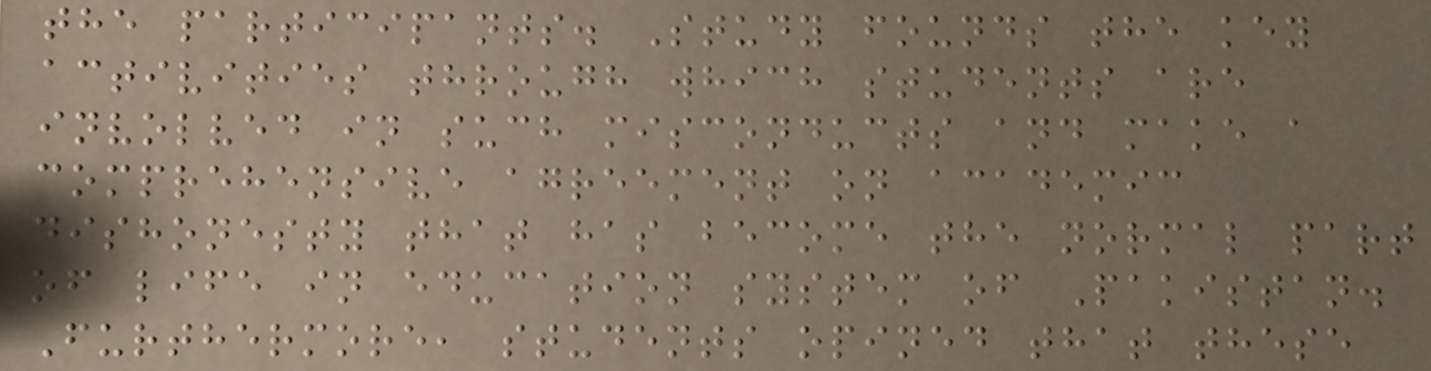the participants. Study founds the key
activities through which students are
involved in such misconducts and make a
comprehensive agreement on academic
dishonesty that has become the normal part
of life in education system of Pakistan.
Furthermore, students opined that these
